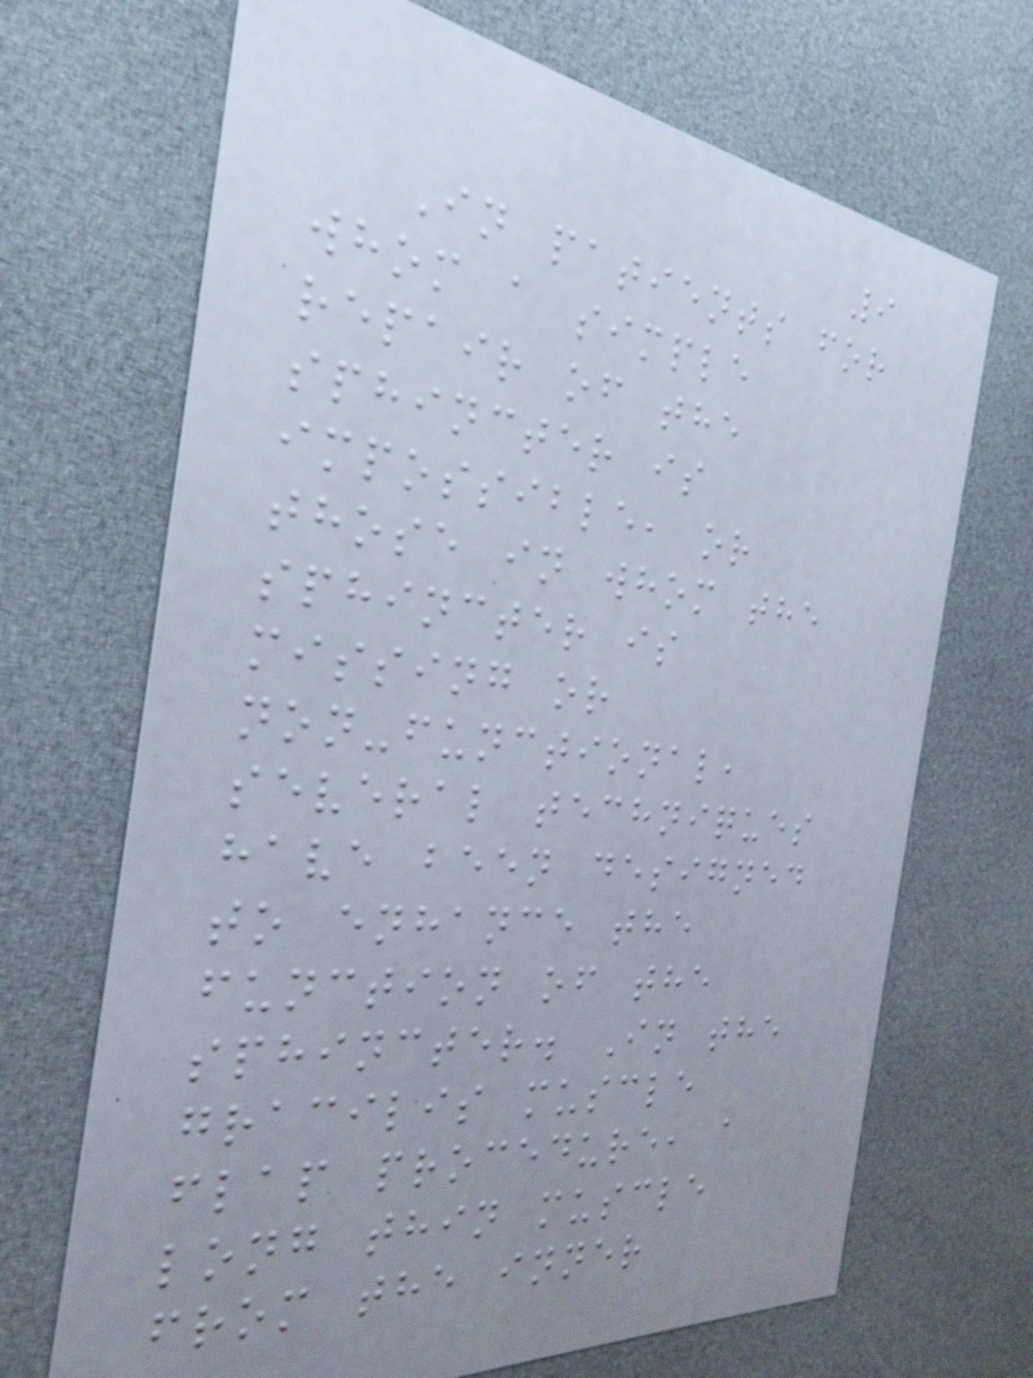9
In patients for
whom a simple
repair of the
sphincter is
impossible, or
those in whom the
sphincter is
missing or
non-functional,
several techniques
have been designed
to enhance the
function of the
sphincter. In the
gracilis muscle
flap procedure, a
long thin muscle
from the inner
